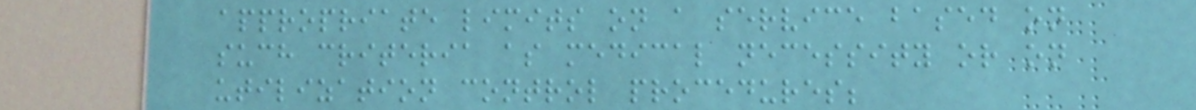appropriate limits on a service based on
such criteria as medical necessity or on
utilization control procedures;
